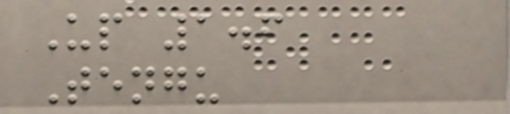Up 1.6
Tengu
